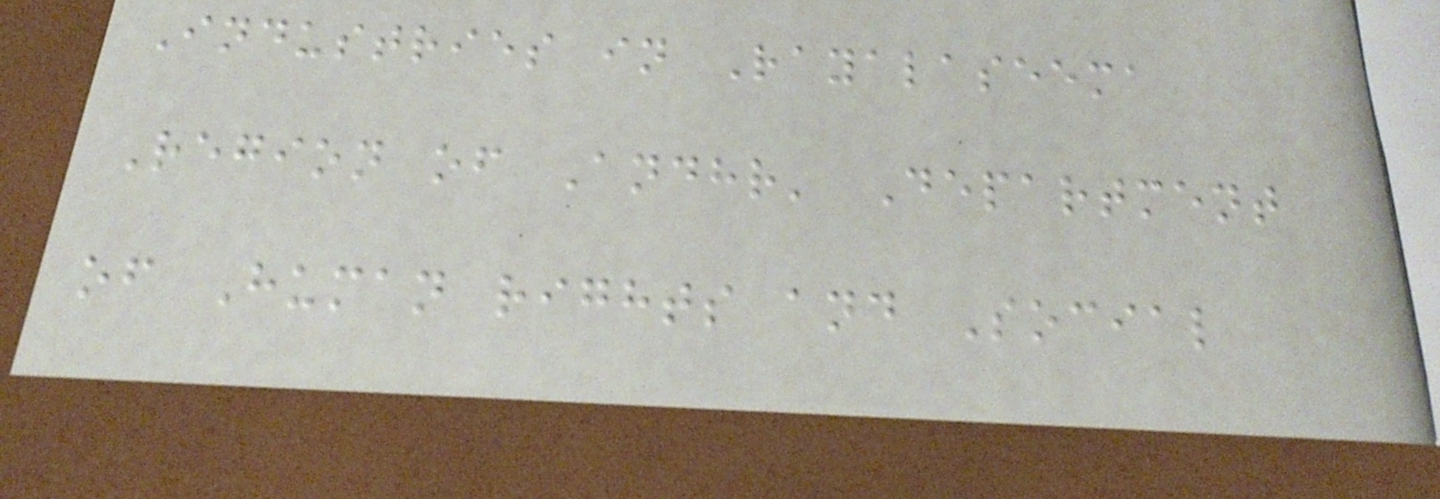Industries in Rayalaseema
Region of Andhr' Department
of Human rights and Social
